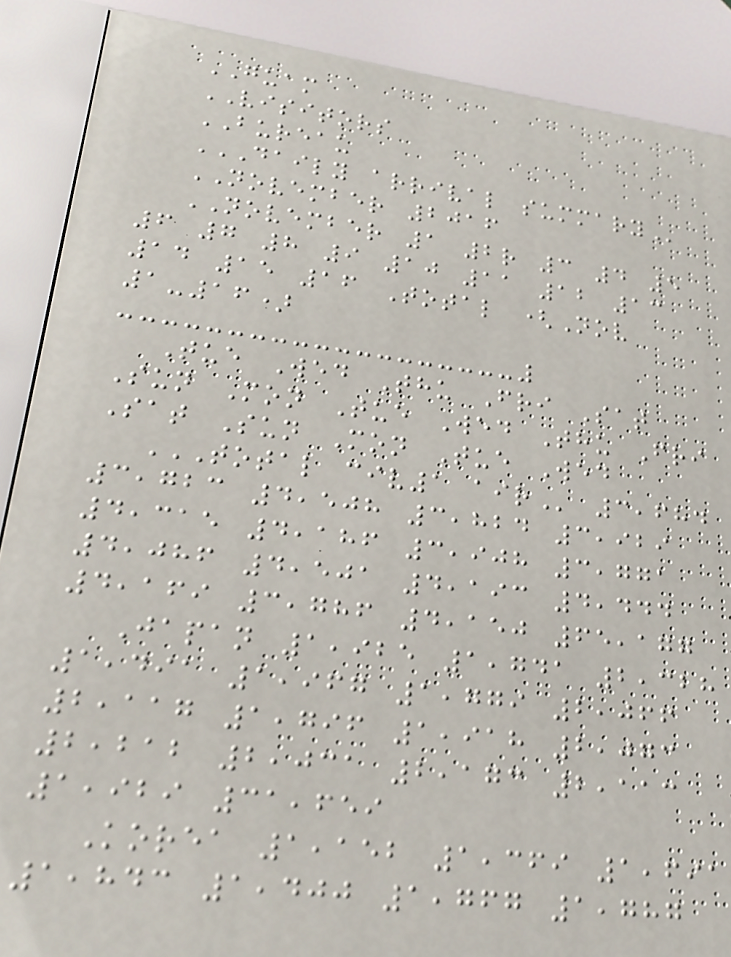GUAM
VISITORS
BUREAU
DAILY ARRIVAL SUMMARY
NOVEMBER 2016
NOVEMBER 1 2r 3 4 5
6 7 8 9 10 11 12 13
14 15 16 Total (Nov
1-16)
Tue Wed Thu Fri Sat
Sun Mon Tue Wed Thu Fri
Sat Sun Mon Tue Wed
TOTAL CIV1 AIR 3,684
3,723 4,508 3,824 3,929
4,315 4,186 3,908 3,771
4,086 4,501 4,193 4,444
4,169 3,786 4,150 65,177
Japan 1,925 1,741 2,328
1,491 1,967 1,779 2,066
2,117 1,796 1,918 2,073
2,212 2,031 2,173 2,113
1,929 31,659
Korea 1,152 1,369 1,691
1,843 1,400 1,767 1,787
